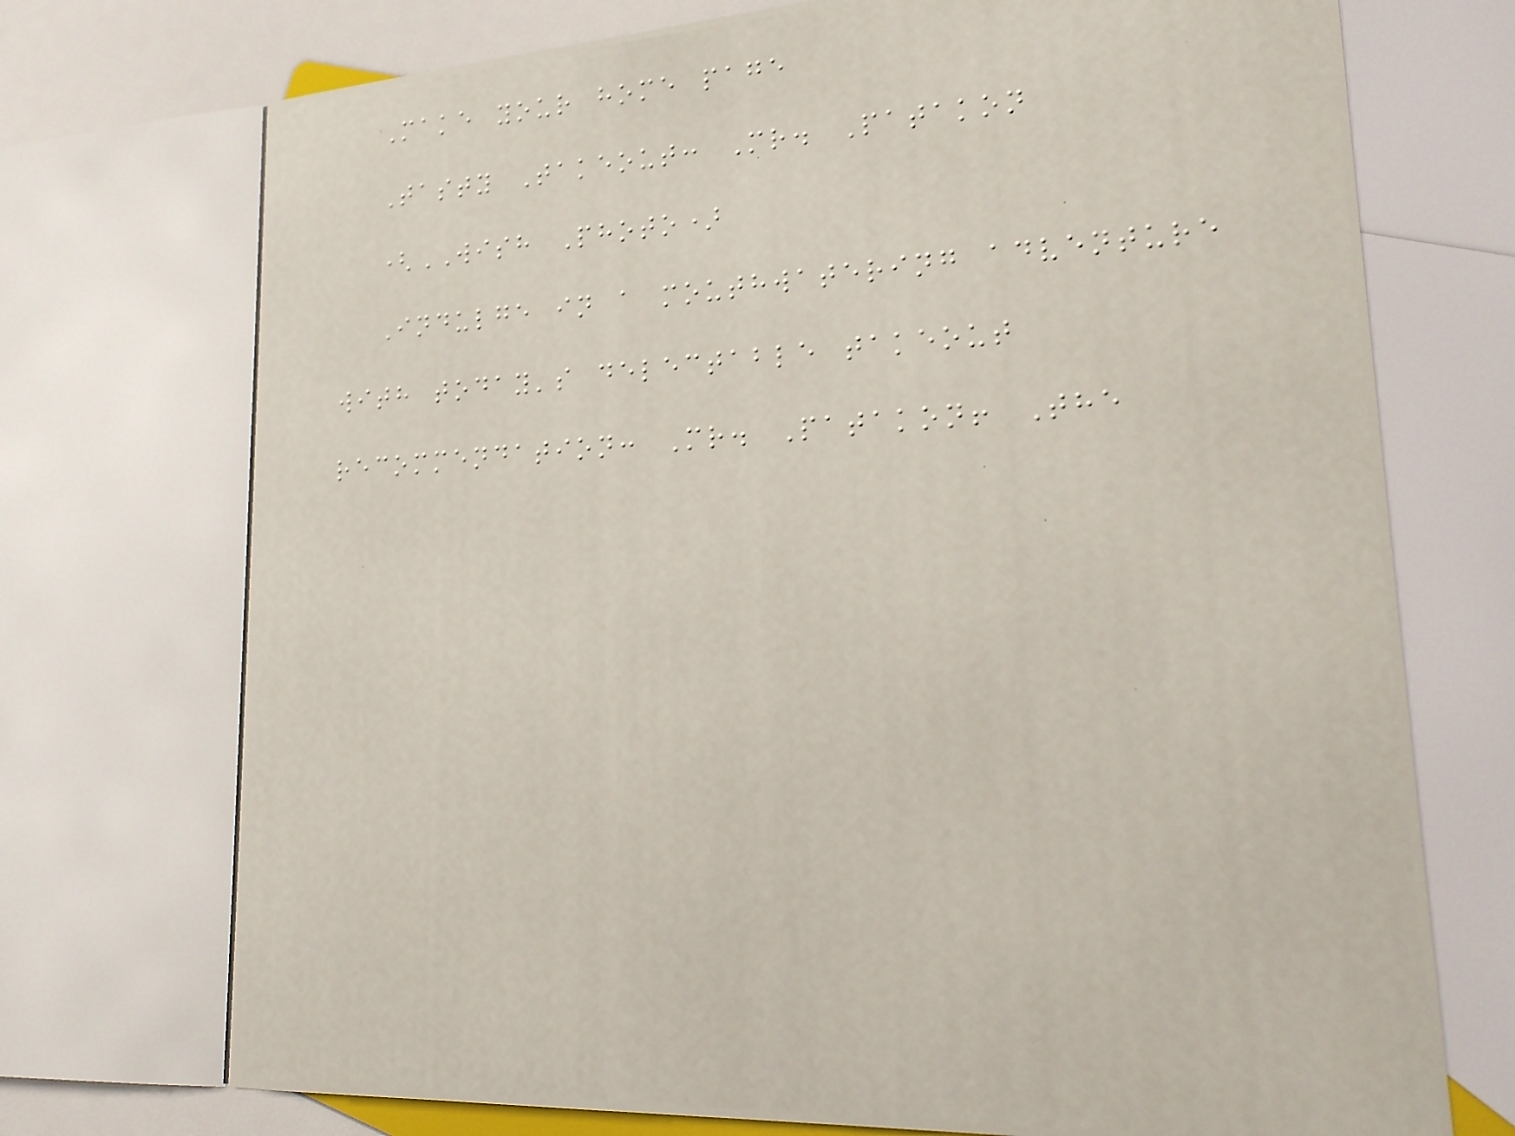Make your home page
Tasty Takeout: Mr. Patakon
(WISH Photo)
Indulge in a mouthwatering adventure
with today's delectable takeout
recommendation: Mr. Patakon! The
